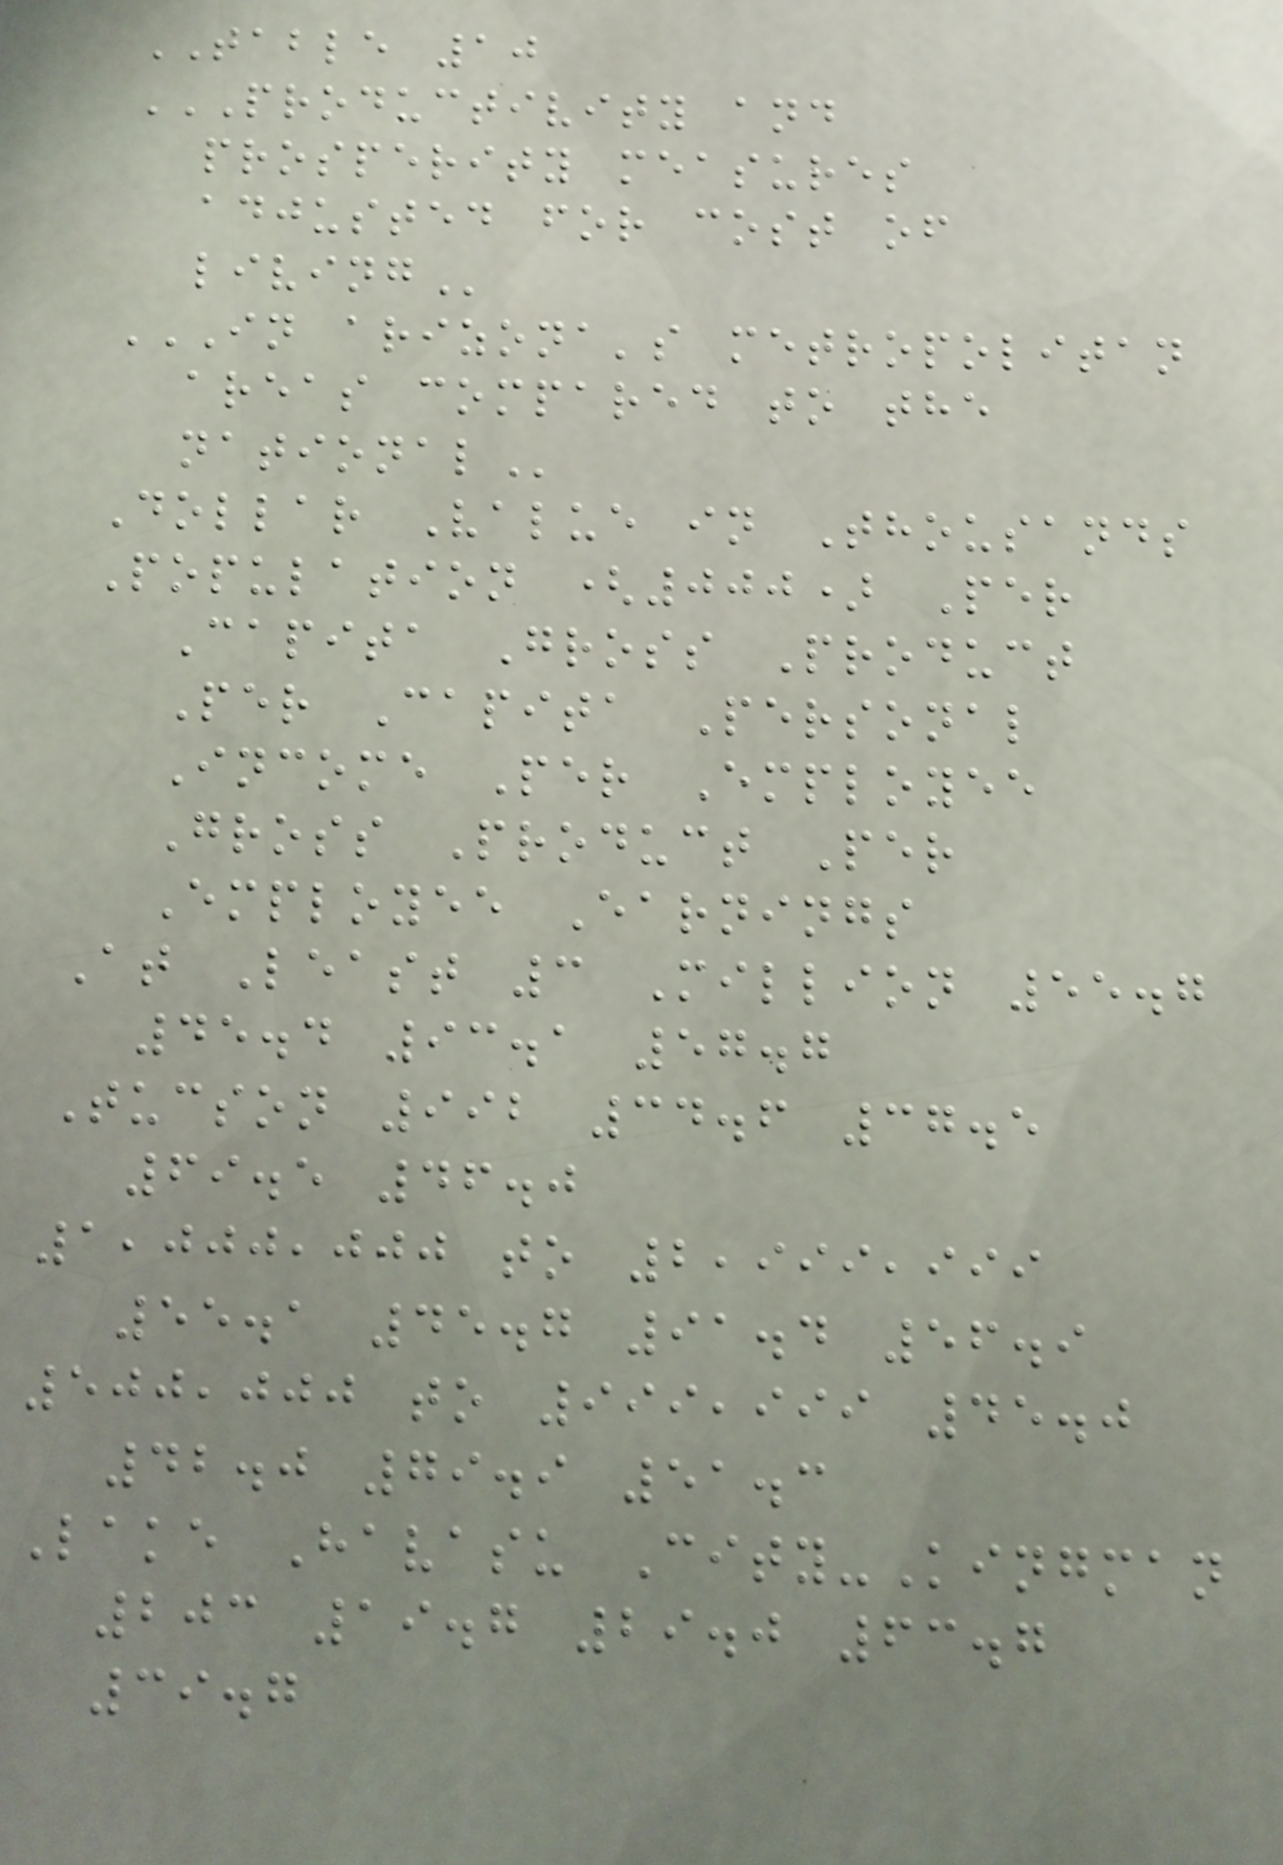TABLE 10
PRODUCTIVITY AND
PROSPERITY MEASURES
ADJUSTED FOR COST OF
LIVING
IN ARIZONA'S METROPOLITAN
AREAS COMPARED TO THE
NATIONAL
Dollar Value in Thousands
Population (000) Per
Capita Gross Product
Per Capita Personal
Income Per Employee
Gross Product Per
Employee Earnings
At Least 3 Million 55.7
45.4 93.1 57.7
Tucson 992 34.6 37.5
69.5 46.0
1,000,000 to 2,999,999
55.1 45.7 91.4 56.9
500,000 to 999,999 45.0
42.0 79.9 51.3
Lake Havasu City-Kingman
203 19.7 29.0 63.7
39.7
